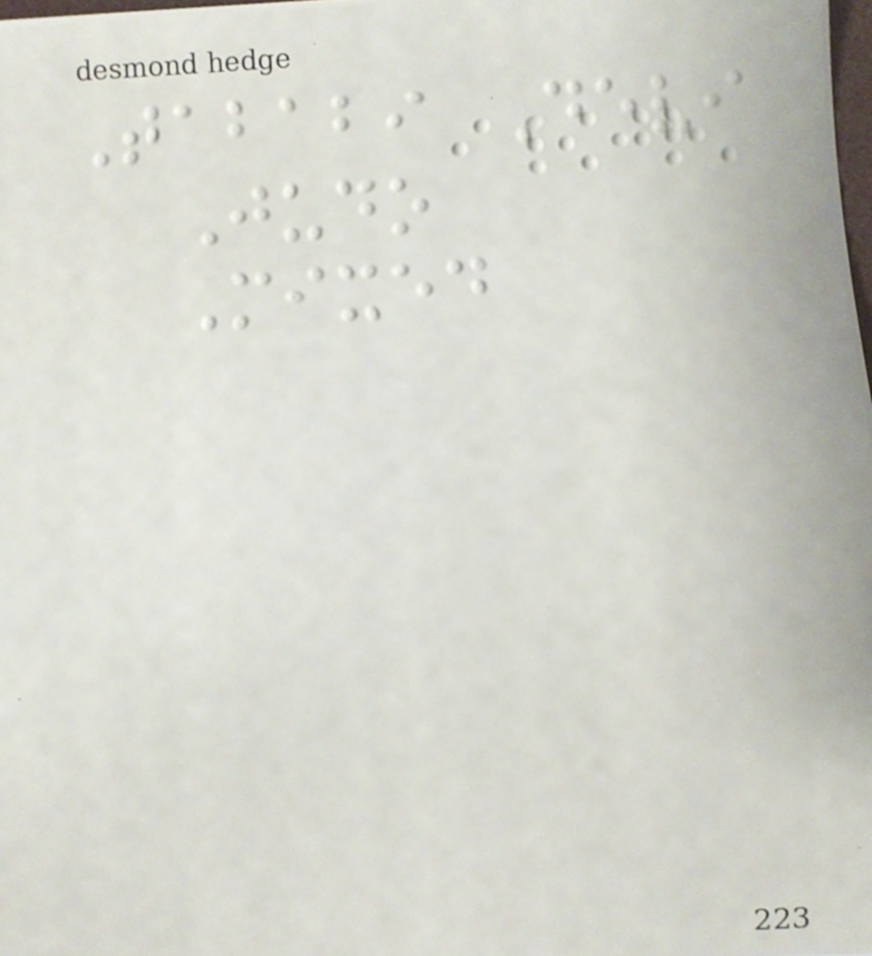Tababi Devi
Judo
Mixed
